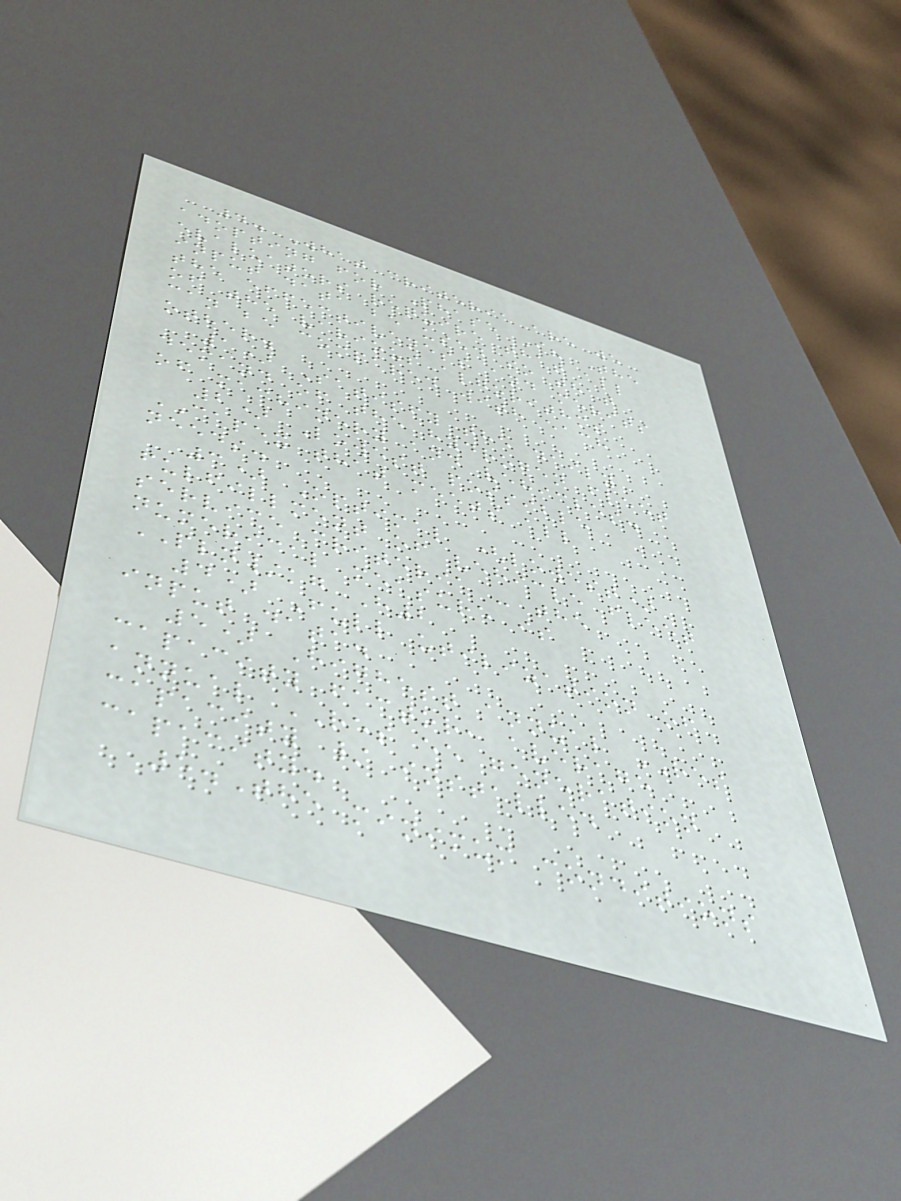4. What criteria are we
adopting for Phase I? The
evaluators require that all
input data be used so that
the effectiveness and merits
of the various algorithms
can be compared with each
other.
1) Satisfy the daily
demand of the hydrogen fleet
of machinery and vehicles.
2) Lowest possible
CAPEX that meets all
needs.
3) Optimal (lowest)
fulfillment of vehicle fleet
service criteria - the
numerical measure is
PLN/kg H2
4) Full utilization of
input data.
5) Highest annual RES
capacity factor, average
annual RES ee generation
capacity / installed
capacity.
5.The minimum conditions
